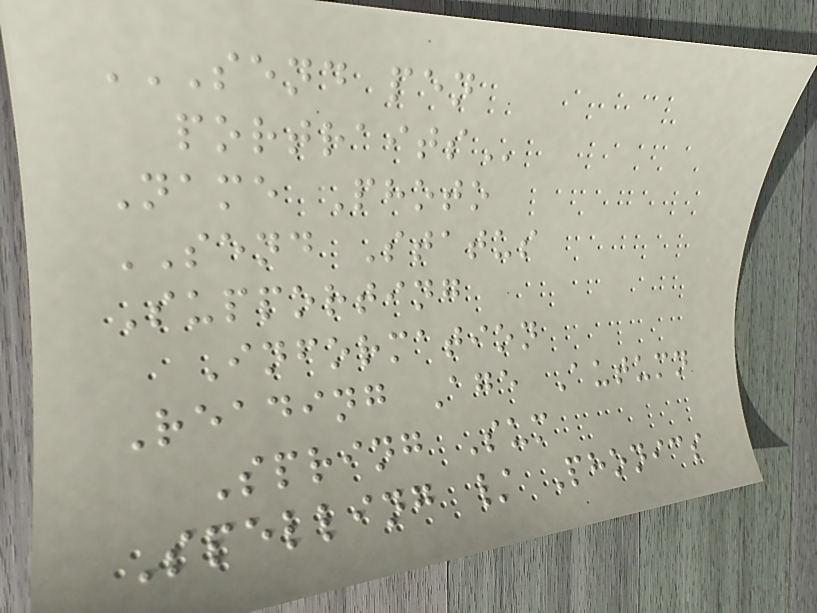SEND PEN
PORTRAITS
Name Photo
SEND Status
Supporting
Information
Reading Age Autumn
Spring Sum
Spelling / Phonics
